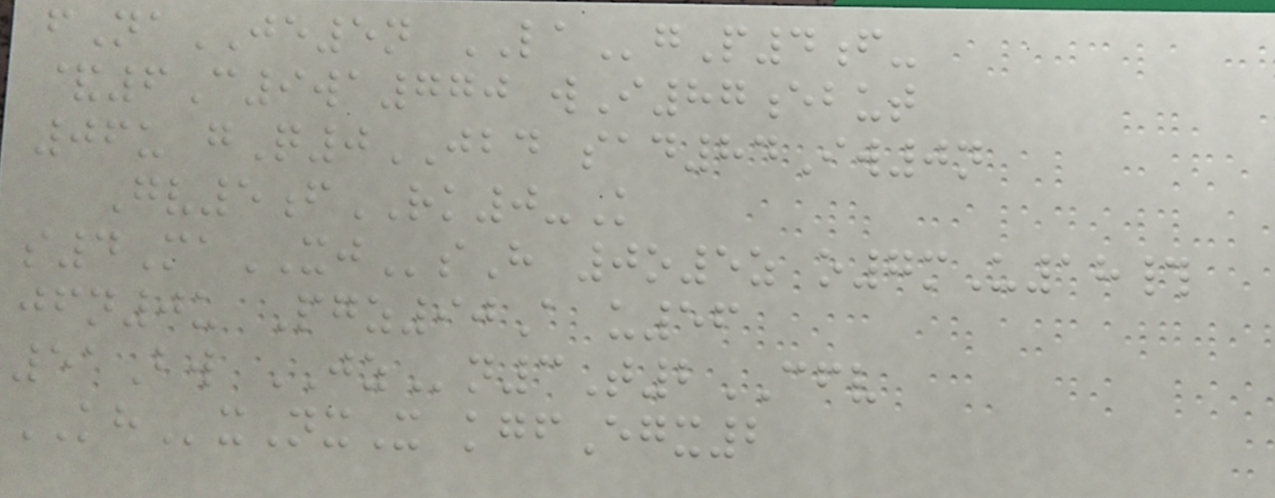fNaJE5n LAgP4f-
&6C9wa770 wI87ebut
06u gQ0JBD sad84Iw0n
Gv5fRK0-K
s4MaXJsH 0o5z o7mU18#
jfn0u Pgz90A u56
51Bw JZn3T2CFV
KHxNxX kgfEgx2
